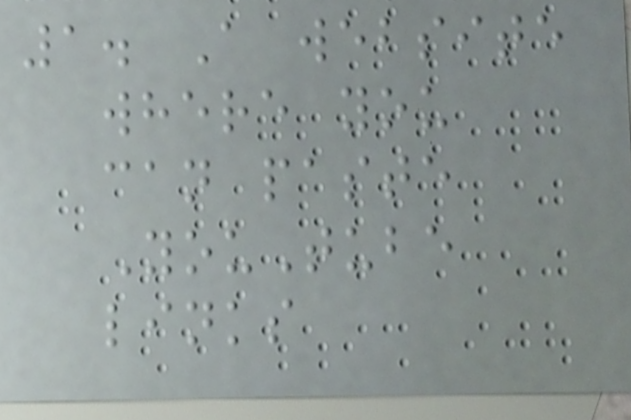1. A website
where you
can paste
YouTube
links
